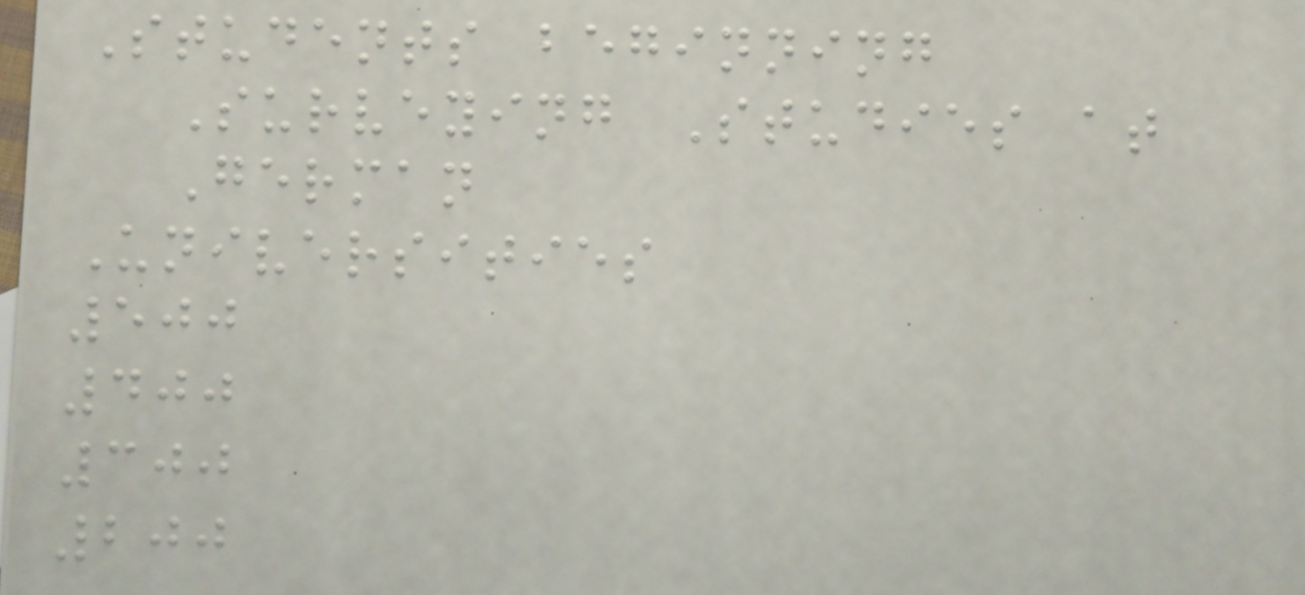Students beginning
Surveying Studies at
German
Universities
500
400
300
200
